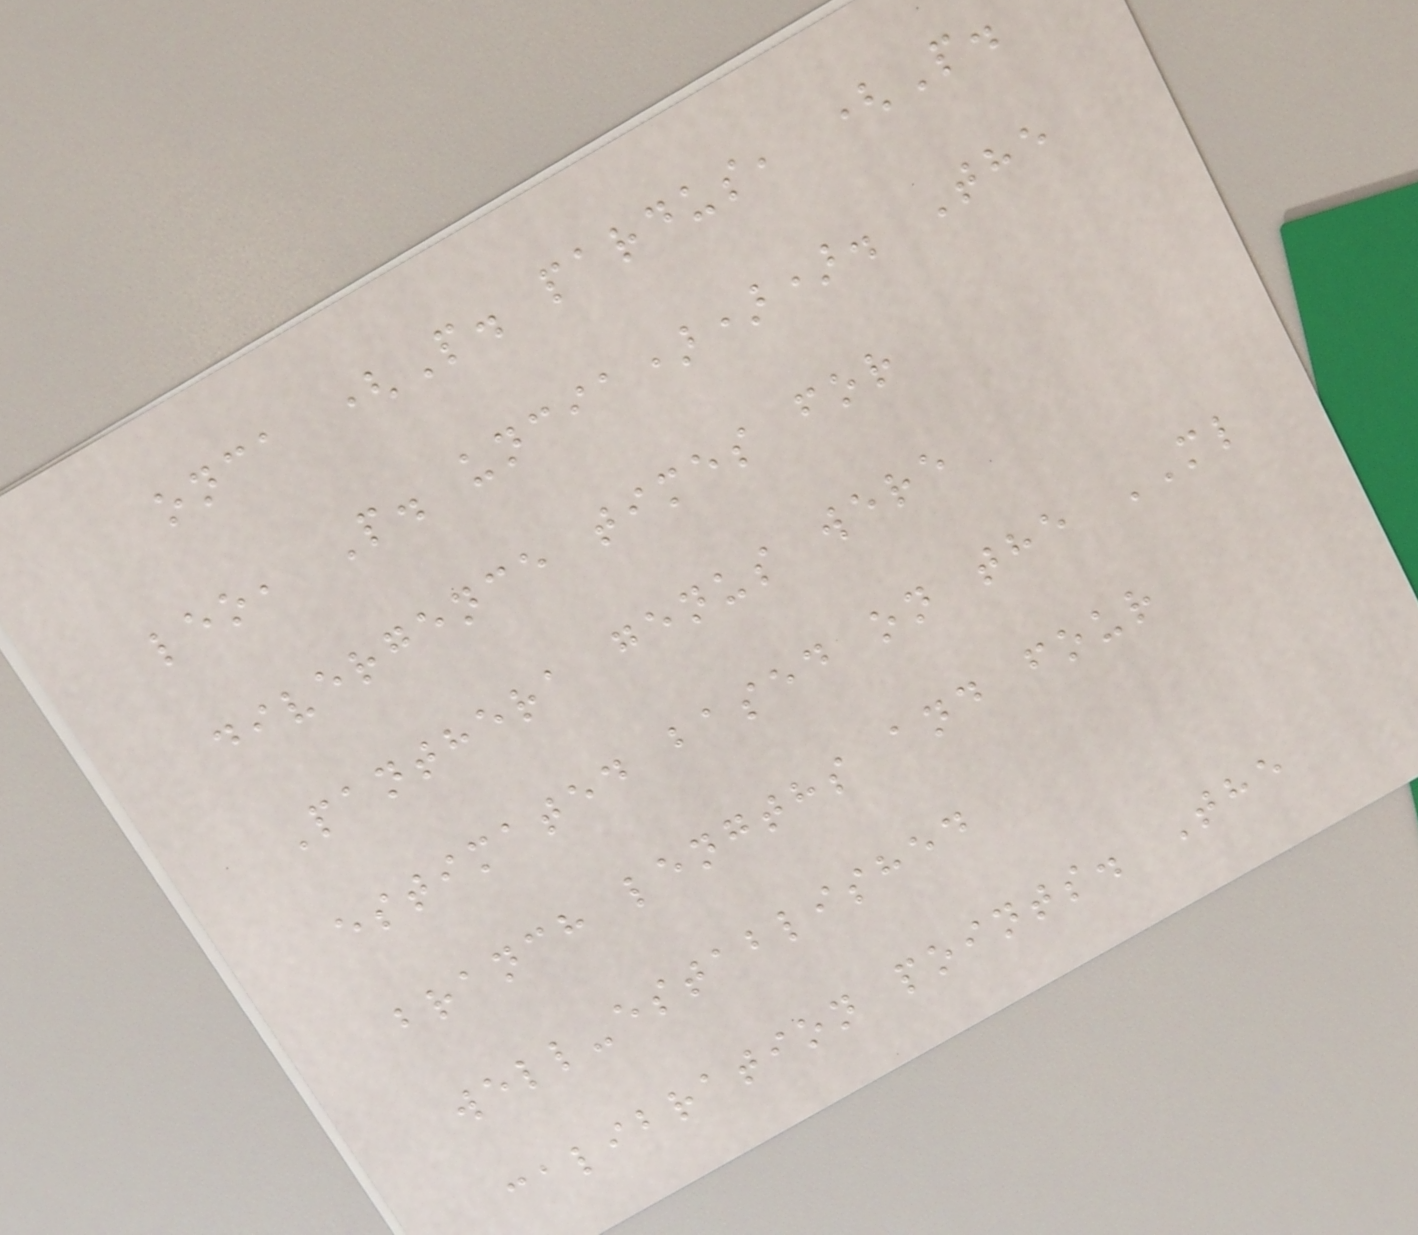onca (P. pardus, (P.
leo, P. uncia))). The
divergence times for
Panthera genus were
estimated based on the ML
branch lengths and four
well-established
calibration points. The
